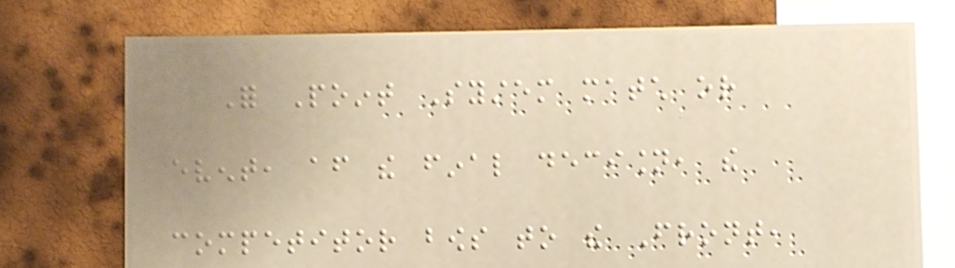For Point System match or
event, after the final decision, the
competitor bows to the Front,
